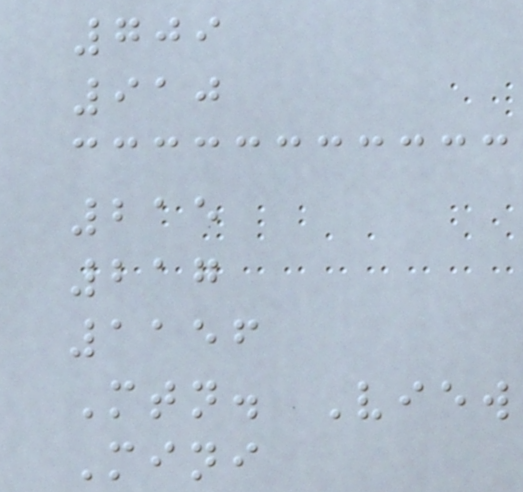709
910
215
217
1156
Mtn. View
Mini
